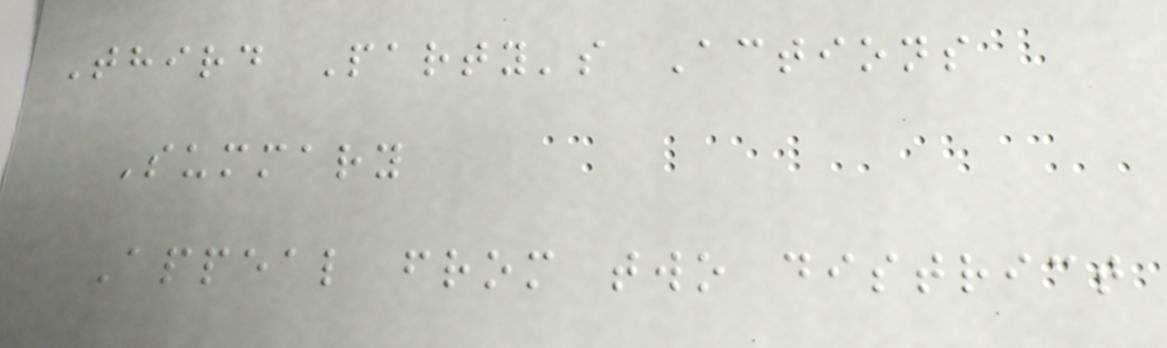Third Party's Actions
Summary
Appeal from two district
